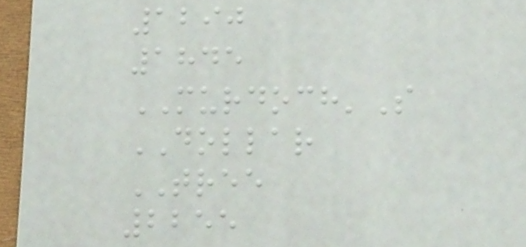1290
1845
MURDOCH'S
DOLLAR
TREE
2255
